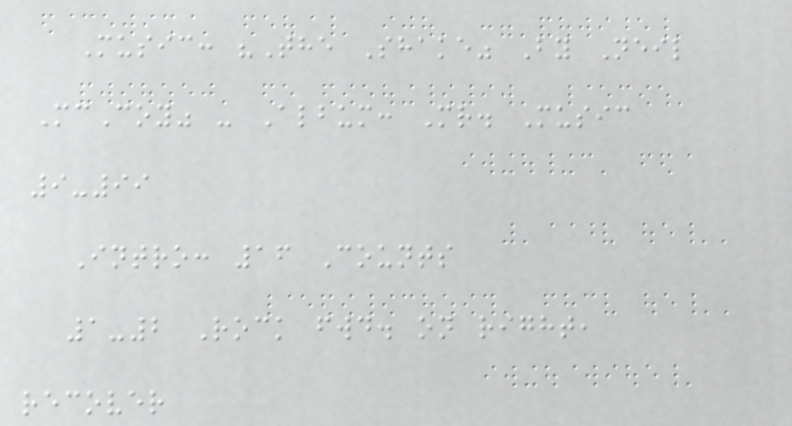Music: "The Shake" By Neil
McCoy" - Album: Mr. Music
9-99
Intro: 16 Counts
1-2 Rock fwd. on right,
recover
